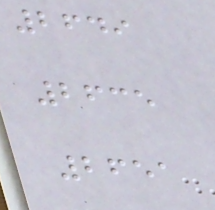2649
2635
2651
